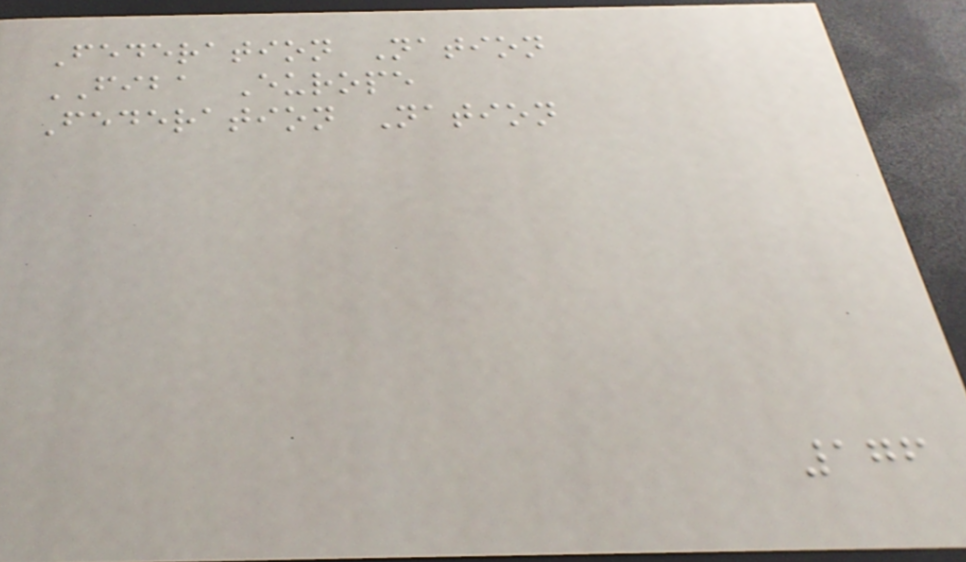Federation Nation
FIBA Europe
Federation Nation
176
